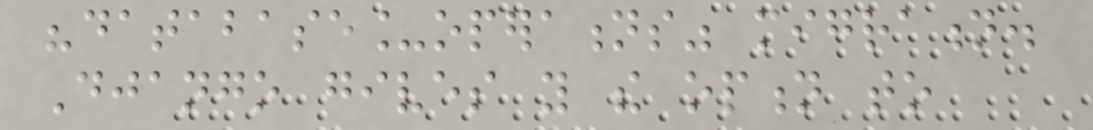"database_operations" migration.
Django gives you the option to
